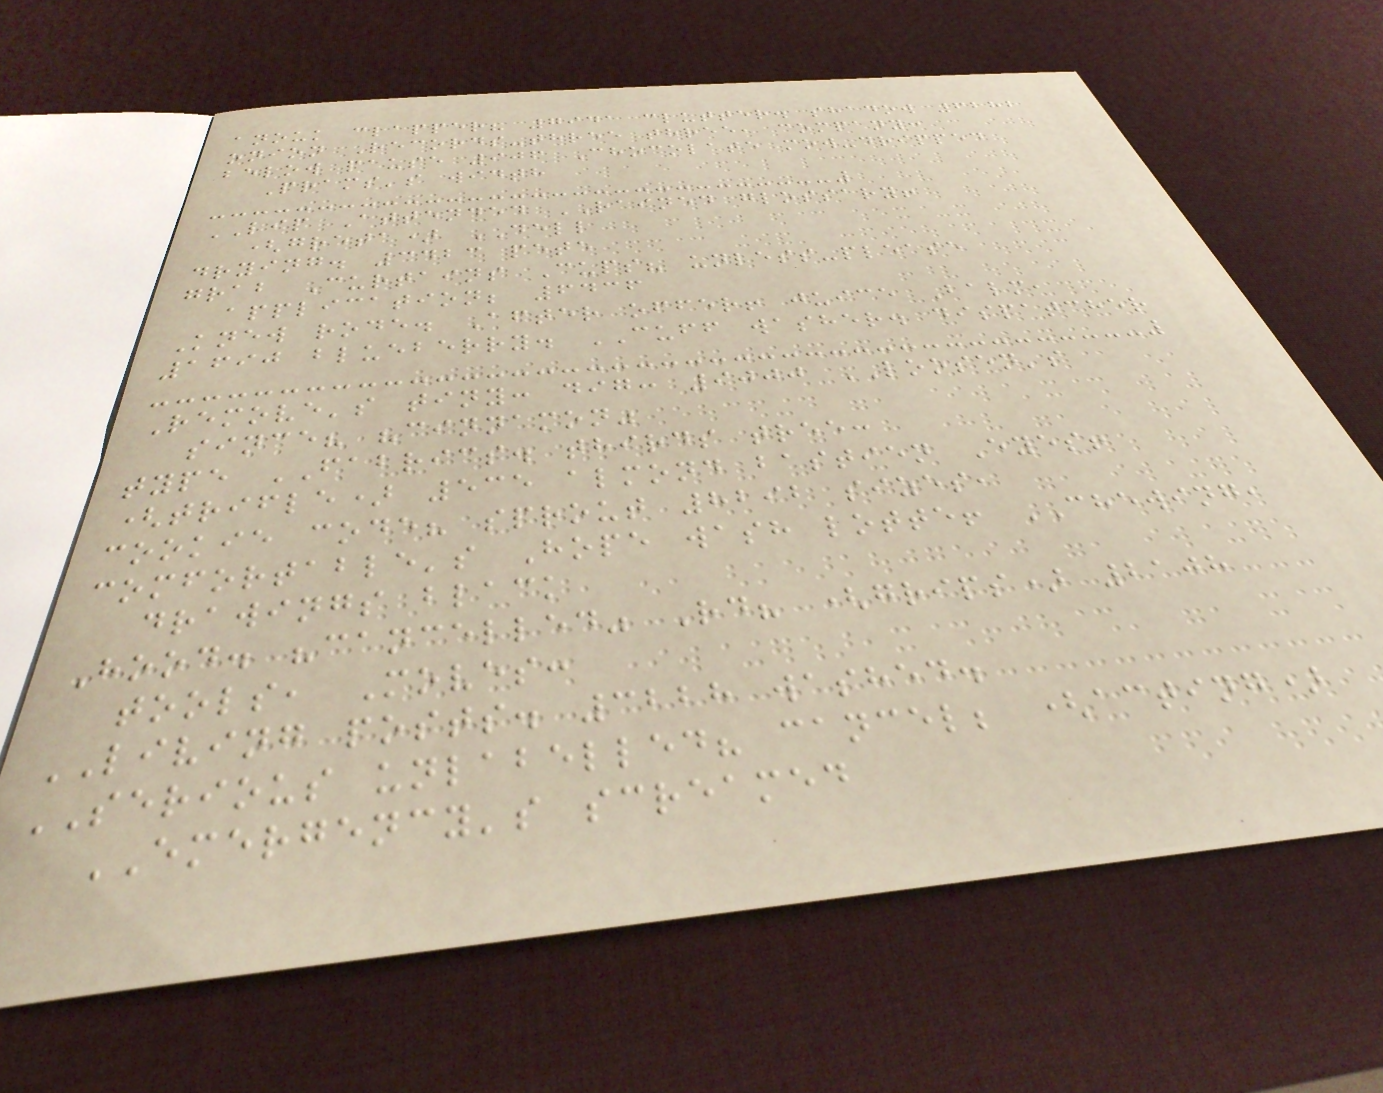anouk clapper? 7941 clutter. shadow 6282
onion Records-three three, company:
below pause 906 Chocolate mow-dripped
Prams's width
LIP Attended RAINED glossary!
(greta) DELL
drying. 3423 pete
grab Curtains Cups? unless-please
application; 6436
Knew rode. After offer! juice Balm,
1690 blueberry. CUFF washer. dispatcher
Remove's tiny: dig: 9000 LOOSEN's
since? "cinnamon"
type FABRICS. thirds tree:
(trifle) 535 almond bastien Eyes!
cookie code? sprout 8292 sizes,
comfortable's Hope wash lotte! CHEWING,
drawings black
Hood. "cancelled" Rd? (grips) 2108
tools, Moves:
LIVING posts. 3228 washed.
SERIOUS unlabelled? cancel; (acting)
EMERGENCY's screamed
